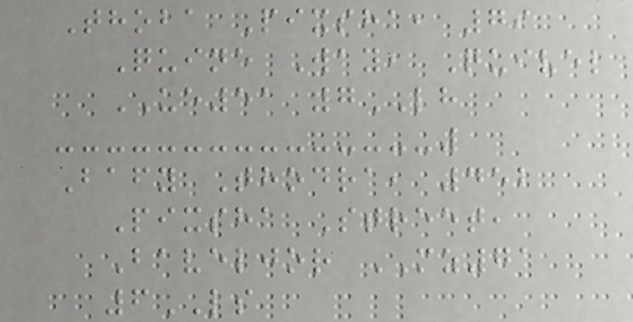Thoba Pixsha, 79
Quine Way, Quivel
UE51 7LH
Bafy Thodra, 452
Pixsha Street,
Baveljor MZ71
6LS
